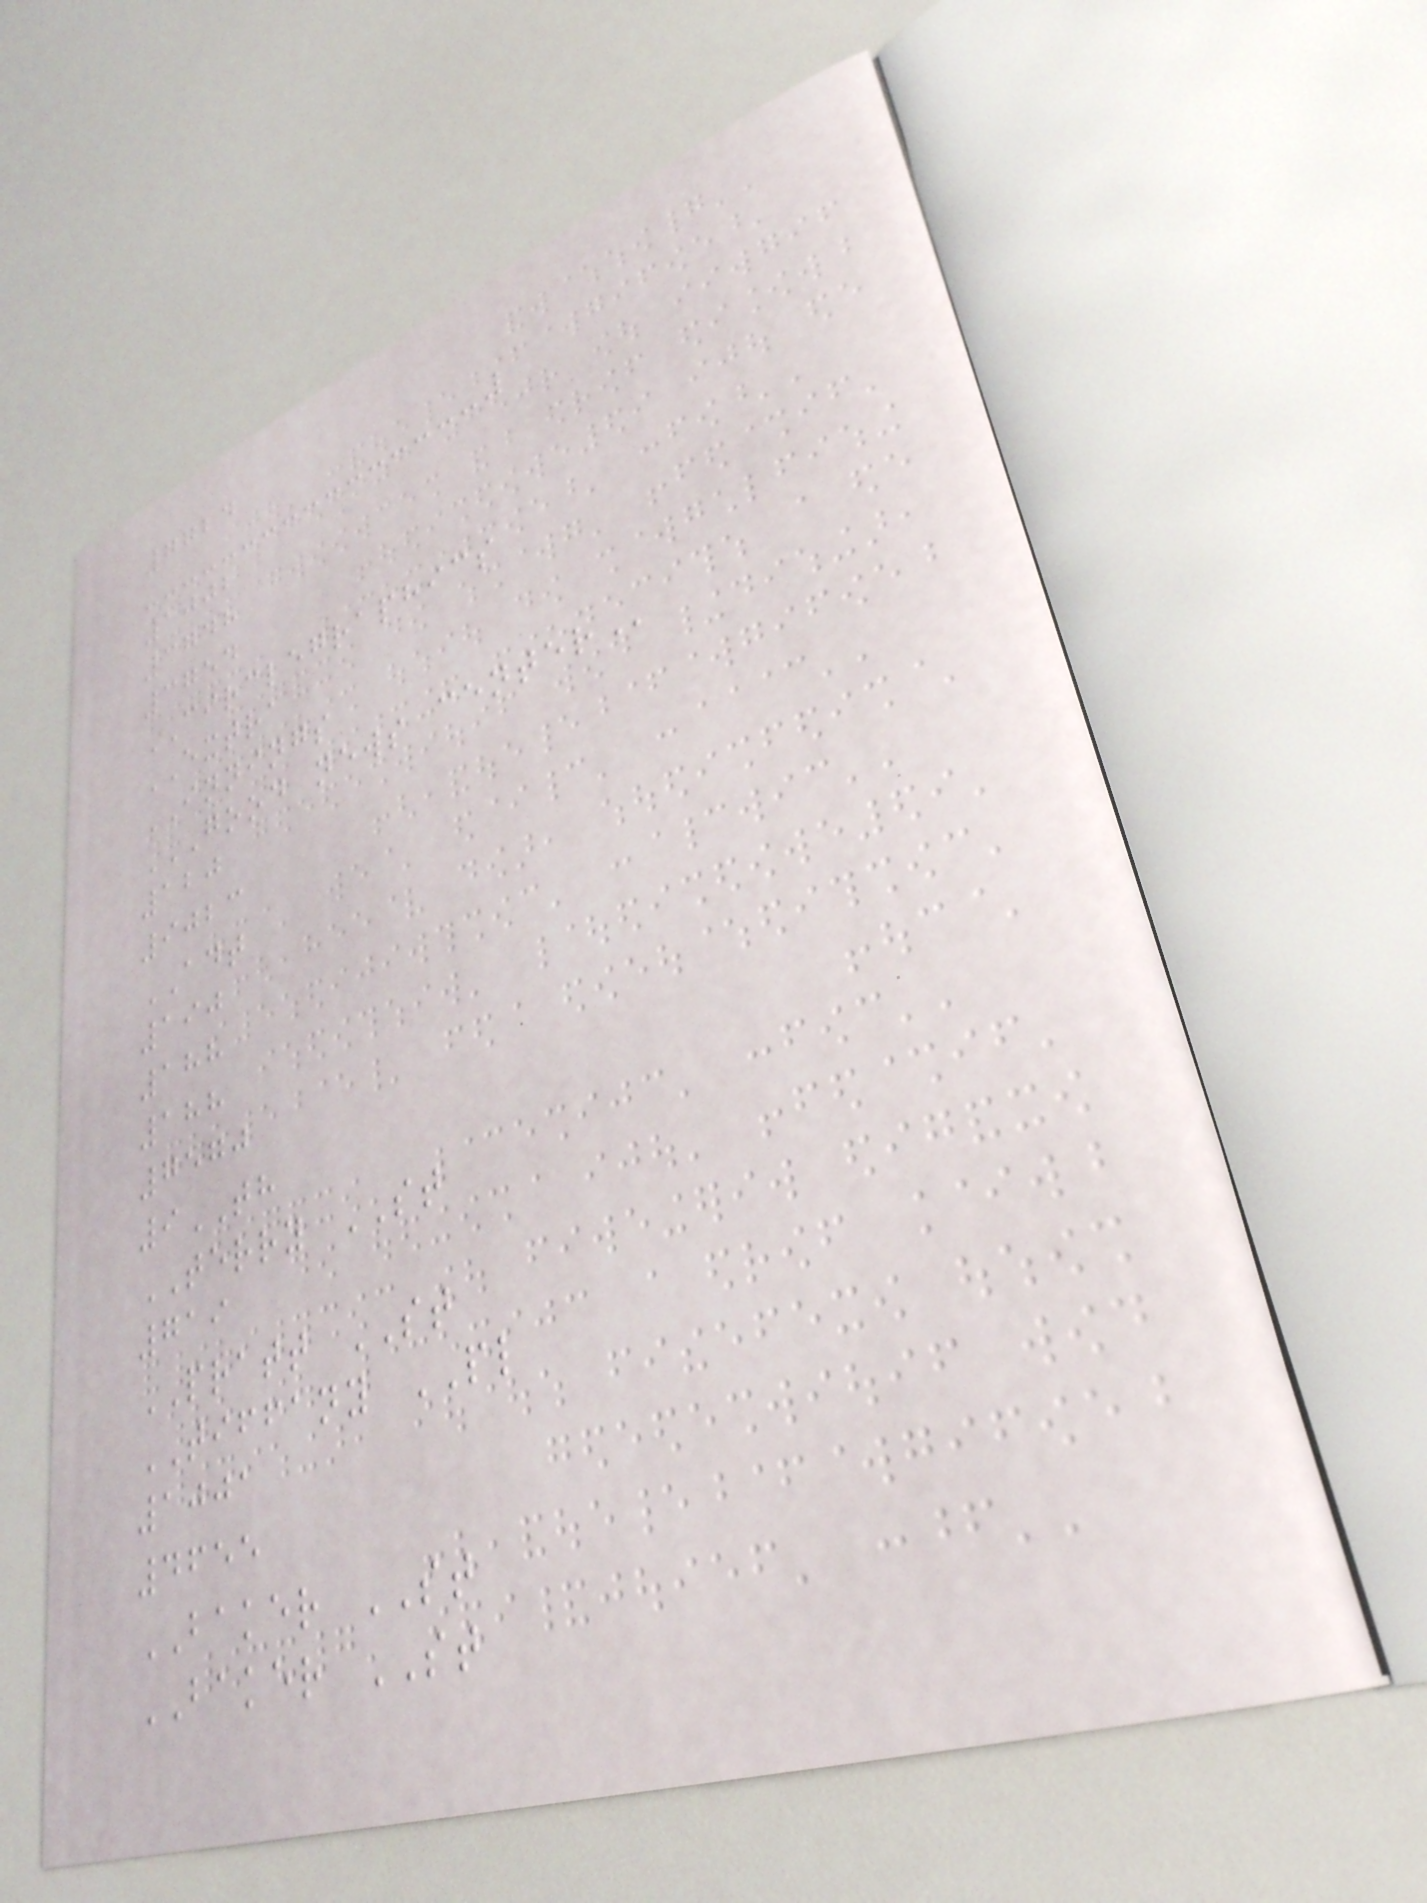7724
1002
3748
3754
CIRCLEGRAPHICS
EXTRA
INNINGS
GOOD NEWS CENTER
120
9023
ADT
190
188
188
7570
9TH
TERRY ST
719
PRATT ST
TIFFANY PL
1001
4655
BAKER ST
BAKER ST
